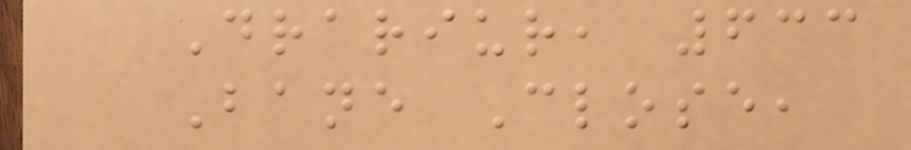Drariur, 633
Bane Close,
